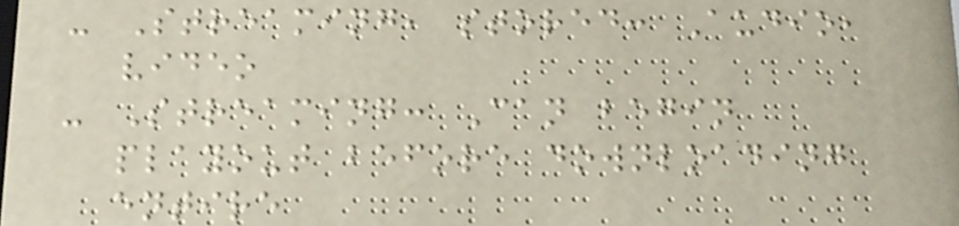- Streaming, stored: Audio,
video
- Streaming: Can begin
playout before downloading
entire
